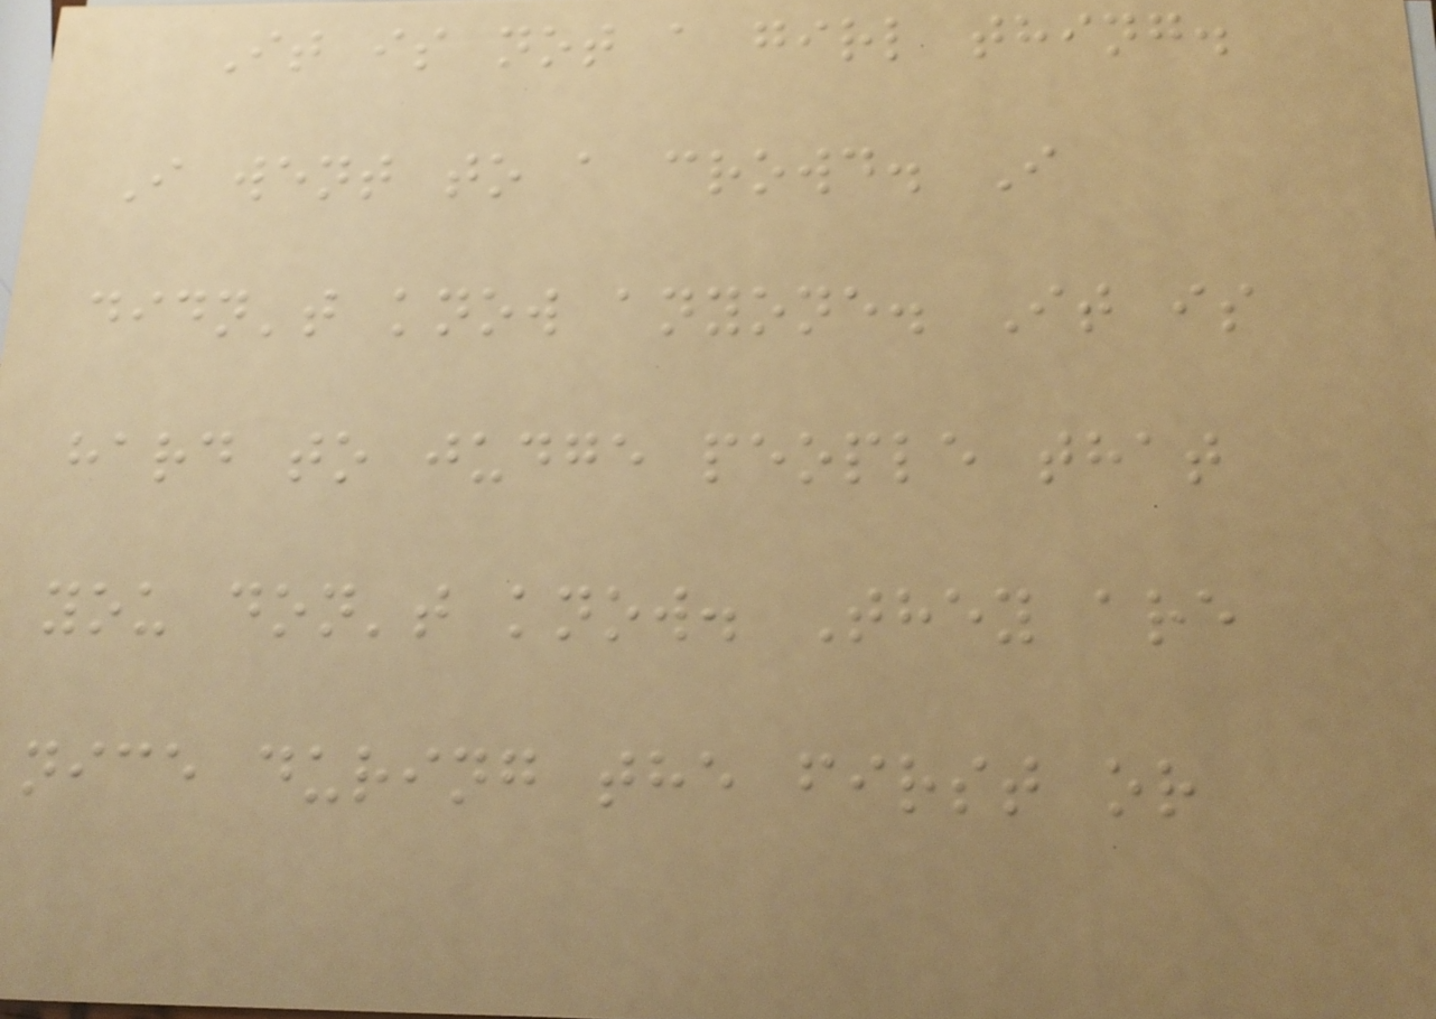It is not a girl thing.
I went to a crowd. I
didn't know anyone. It is
hard to judge people that
you don't know. They are
nice during the first or
